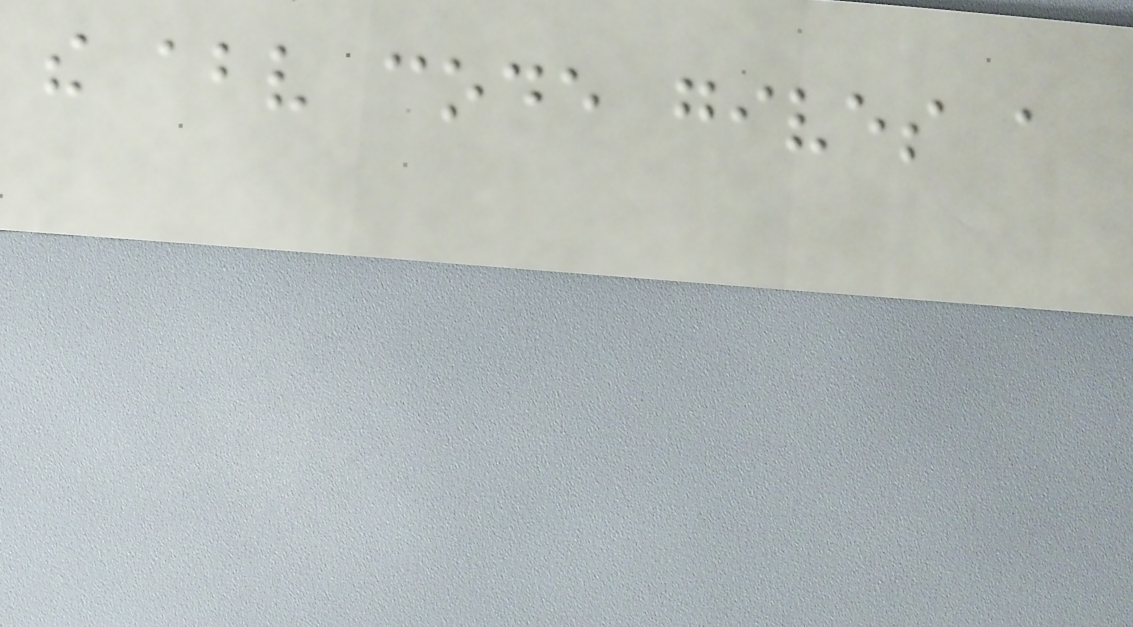the above code gives a
